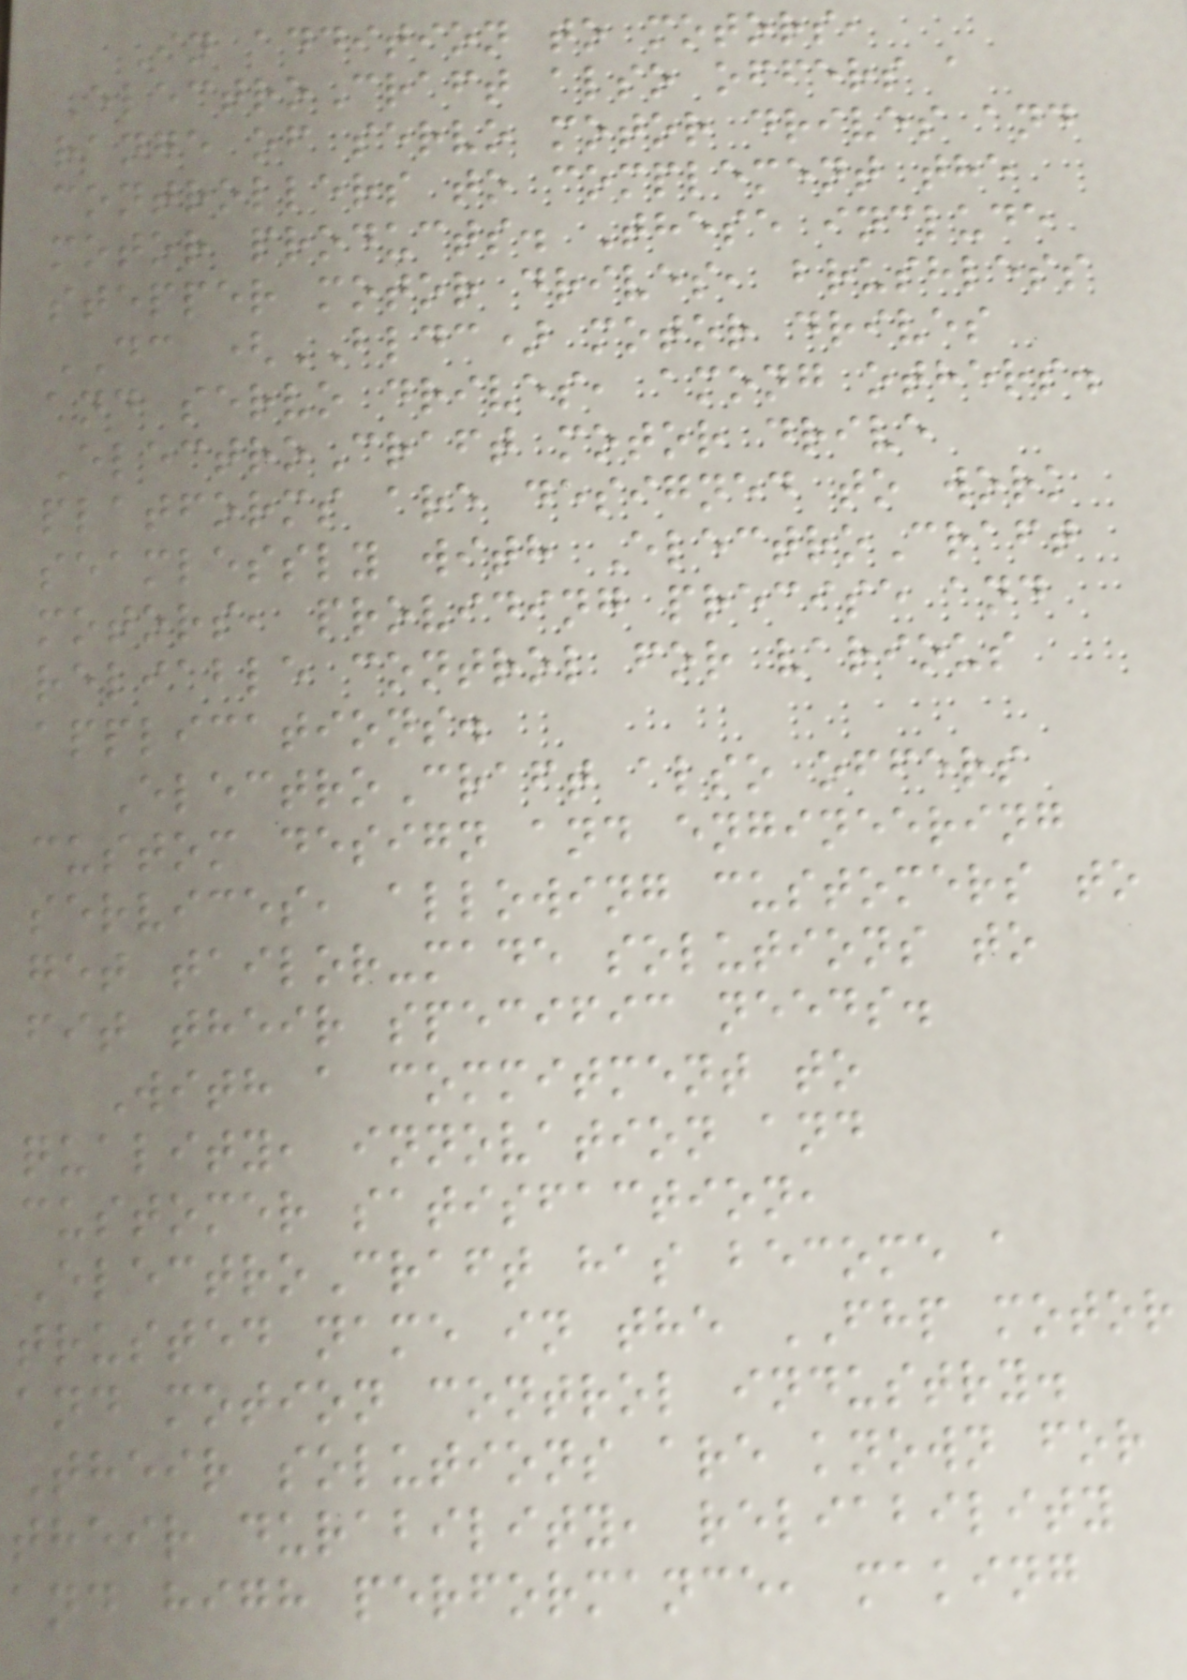In addition to motors,
ElectroCraft also offers a
range of servo motor drives and
controllers to complement the
motor products. These include
stepper motor drives, brushless
DC (BLDC) motor drives
and servo drives, among others.
ElectroCraft motor drive
platforms are designed to work
seamlessly with ElectroCraft
motors, providing precise and
reliable control for various
applications.
ElectroCraft also offers
custom design and engineering
services, allowing customers to
get tailor-made solutions to
fit their specific needs.
With a commitment to
quality, innovation and
customer satisfaction,
ElectroCraft has become a
trusted name in the FHP motor
and motion control industry.
Their solutions are known for
their durability, reliability
and high performance, making
